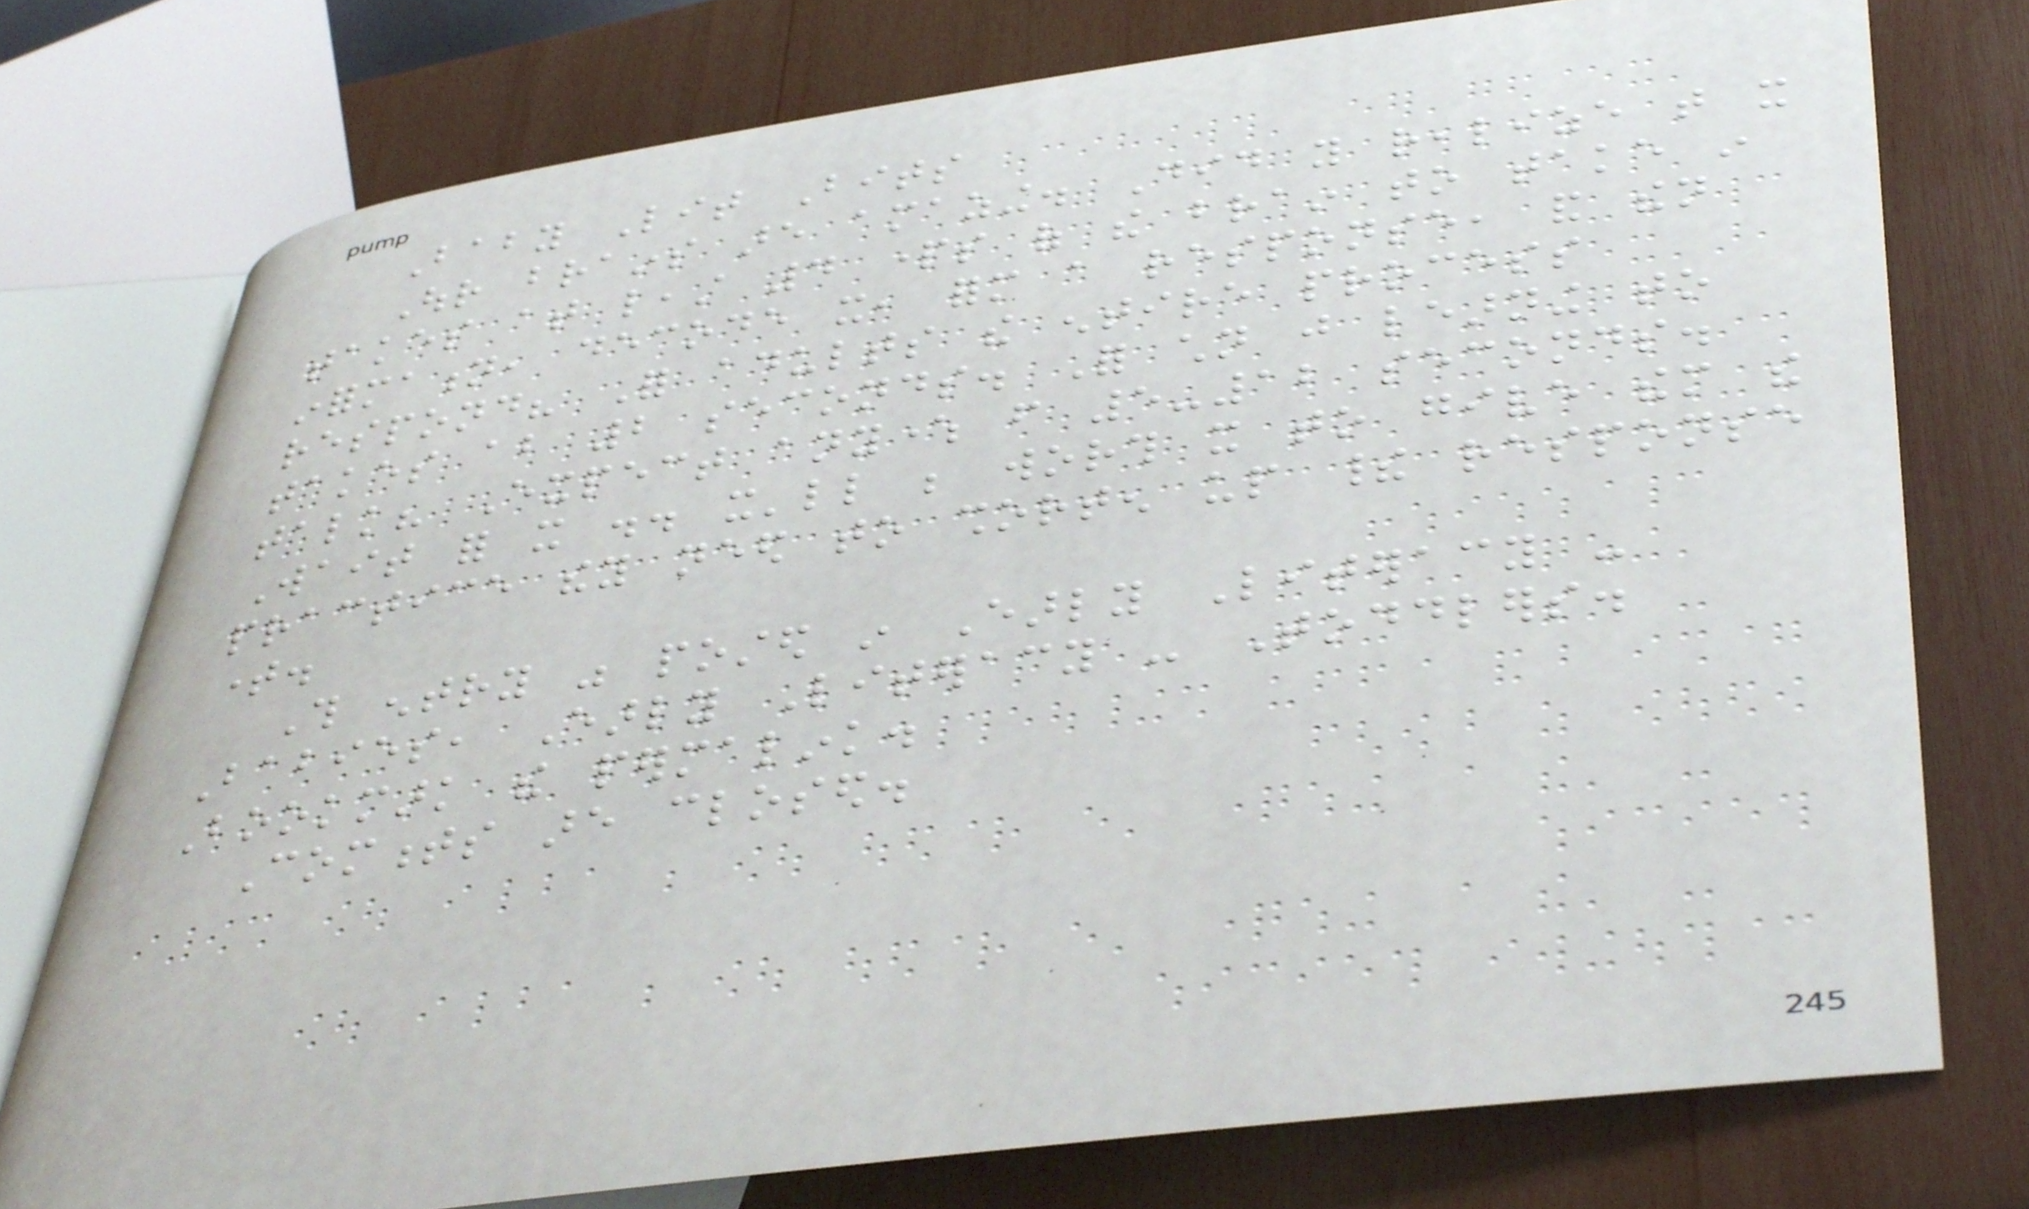Baby Lit Bits
Our brains are amazing. Did you realize that it
takes at least 4 parts of the brain to take in
information, decode it, form a response, and then
respond? For adults the entire process
takes about 2 seconds. For children just learning to
talk? Expect anywhere from 5-12 seconds.
Wait for it .. it'll be worth it to give them the
practice they need to shorten up their response
time.
This entry was posted in Early Literacy -
Babies, Early Literacy - Toddlers.
Bookmark the permalink.
Comments are closed.
